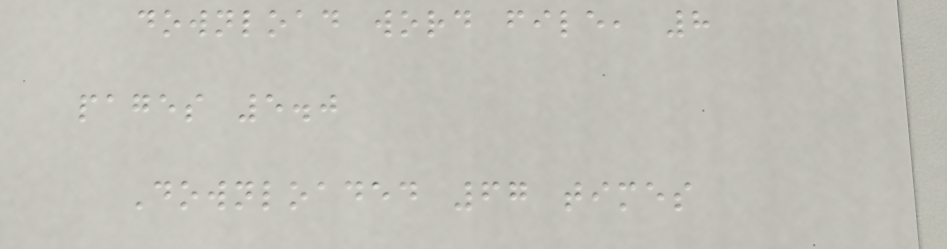download word file, 8
pages 5.0
Downloaded 67 times
